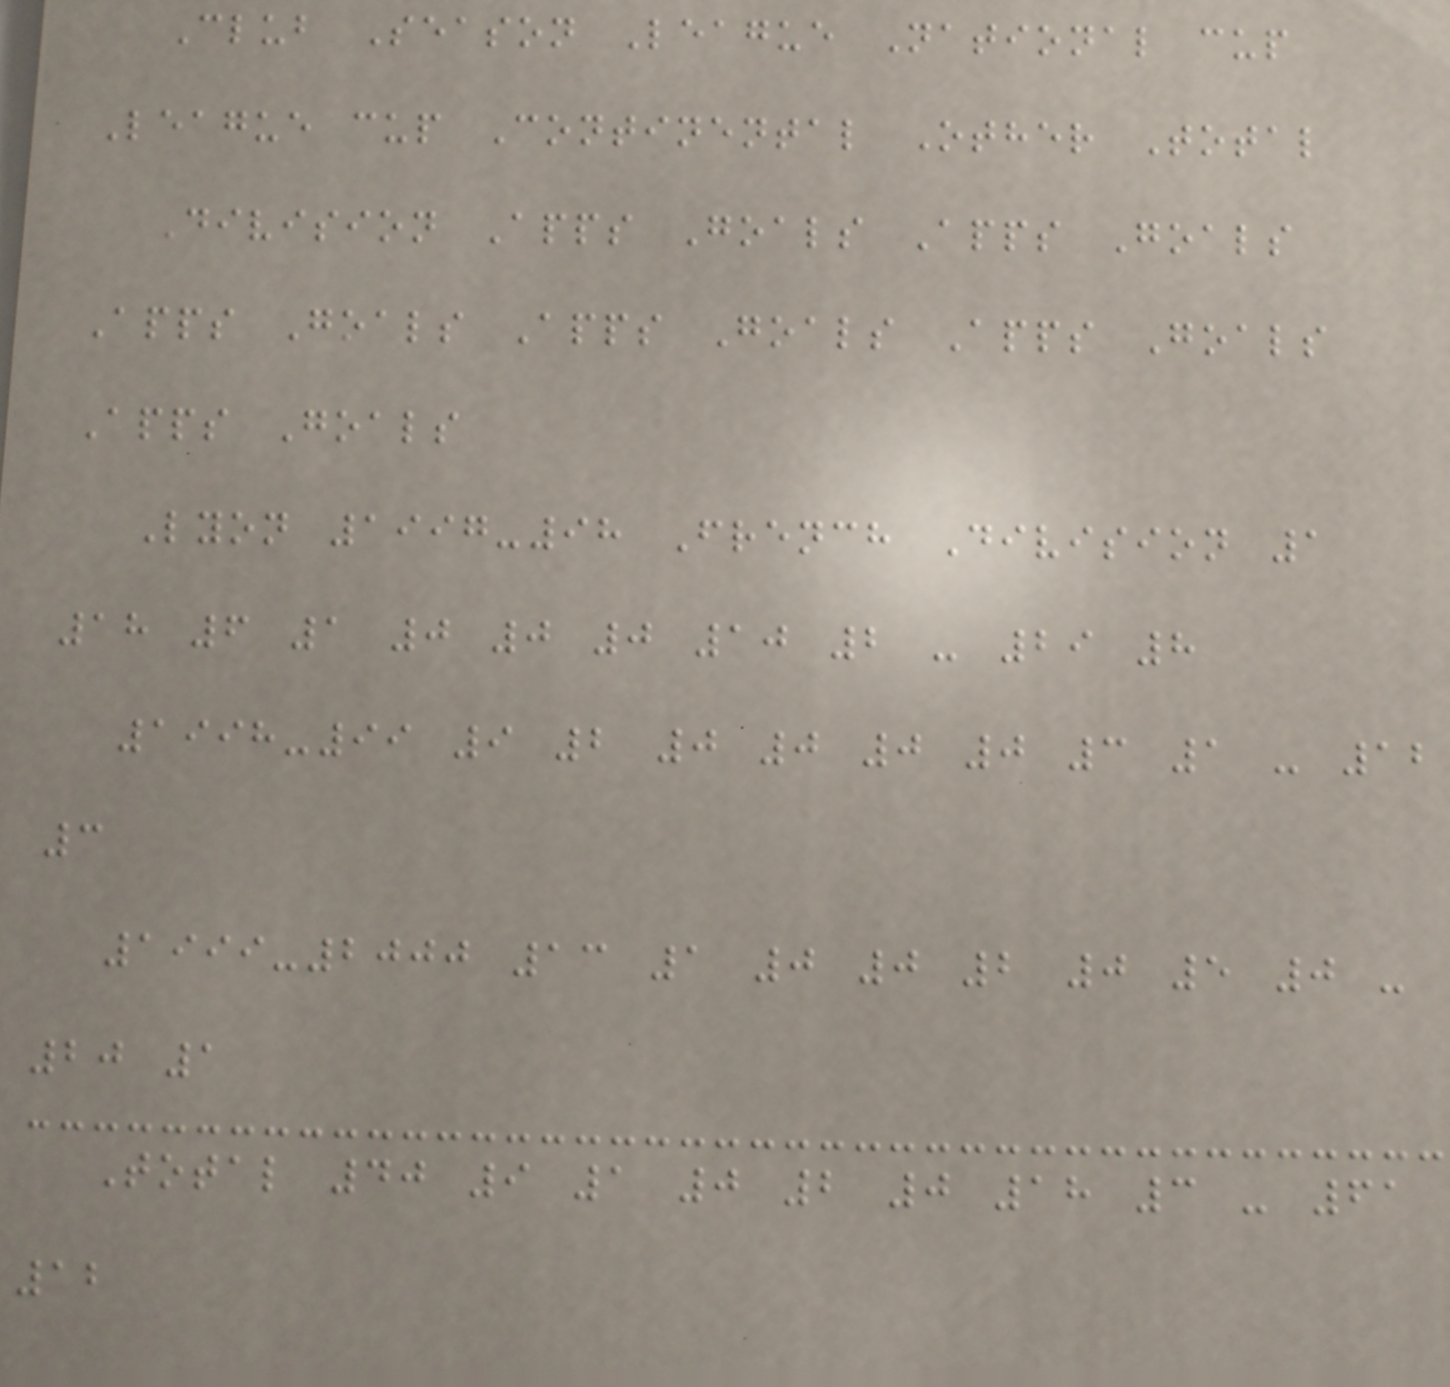Club Season League National cup
League cup Continental Other Total
Division Apps Goals Apps Goals
Apps Goals Apps Goals Apps Goals
Apps Goals
Lyon 1997-98 French Division 1
18 6 1 0 0 0 10 2 - 29 8
1998-99 9 2 0 0 0 0 3 1 - 12
3
1999-2000 13 1 0 0 2 0 5 0 -
20 1
Total 40 9 1 0 2 0 18 3 - 61
12
